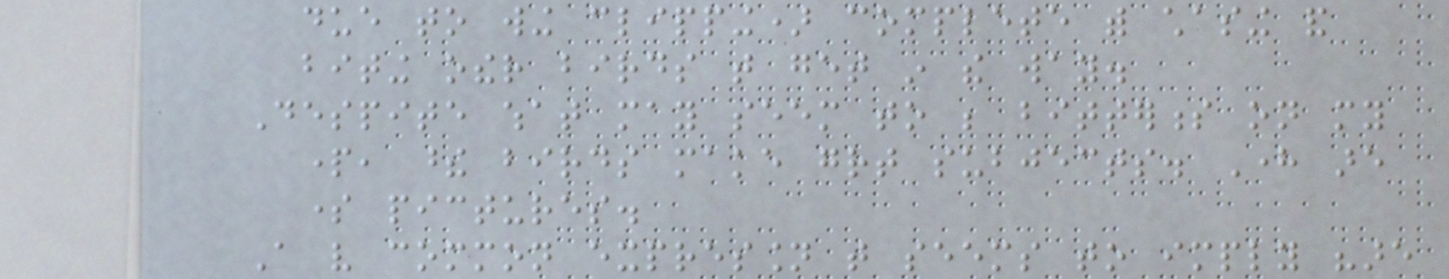due to wing clipping) complete with chasing and
biting other birds that get in the way.
Despite what may seem to be bitterness on my
part, these birds make great subjects. Here are
some pictures.
A very common expression that seems to imply "are
